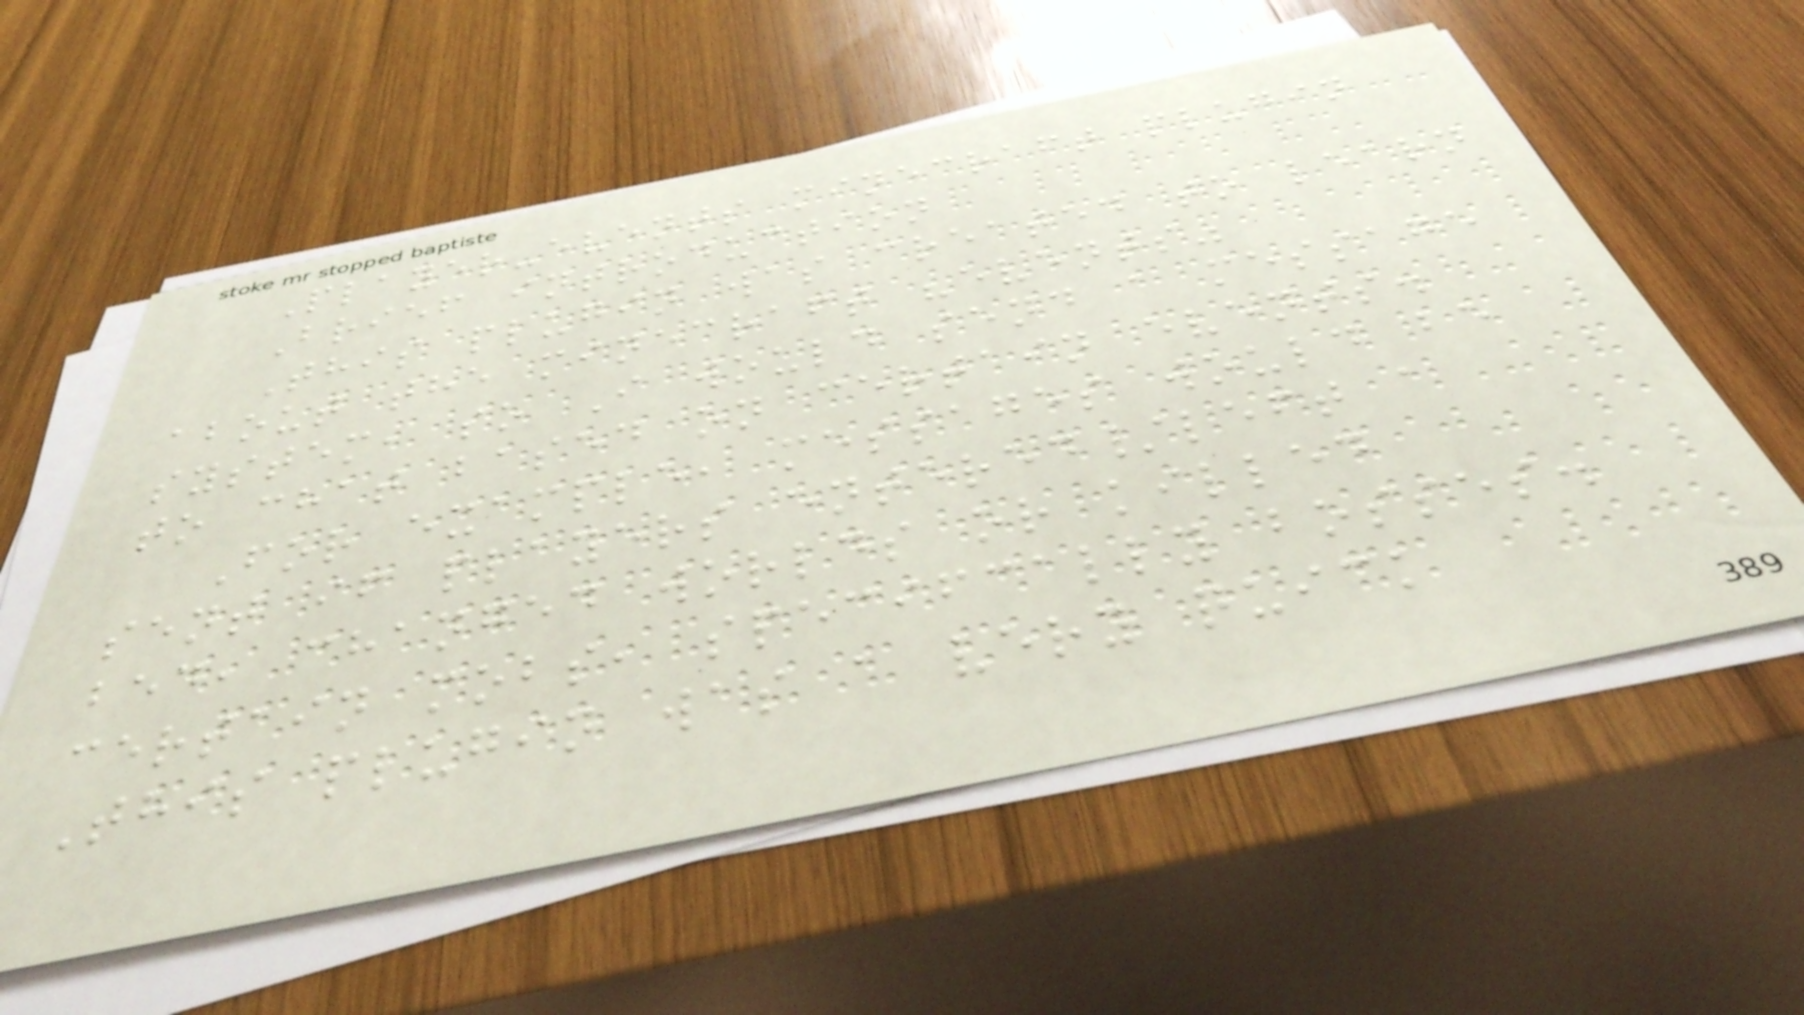Player-events minecraft plugin
Brief introduction
This plugin was created to learn
about the minecraft "events"
system, so I would send a message
to chat based on certain events.
For example, messages would be
sent if players entered/left a
bed, changed worlds or killed
certain mobs, specifcally bosses.
This plugin was a very quick
